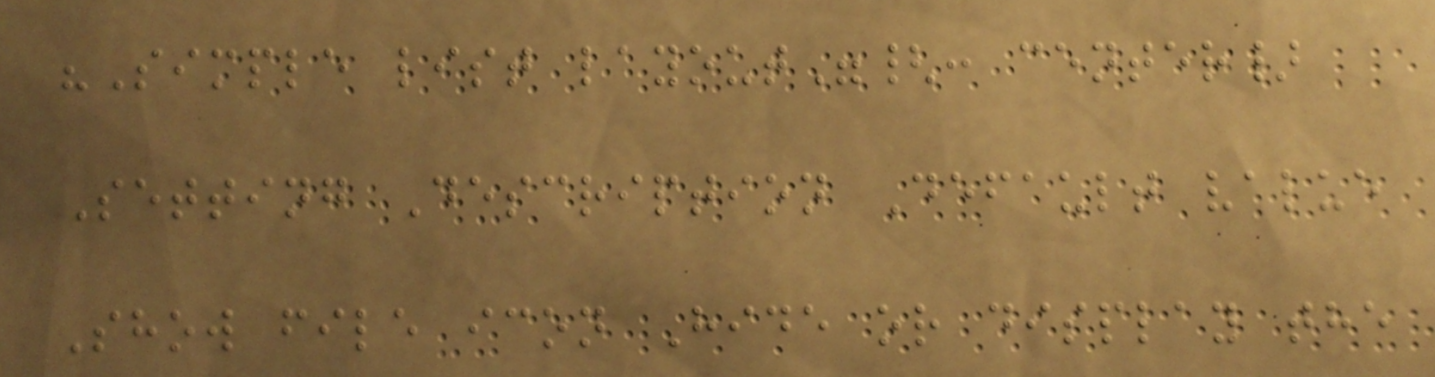"Simple list layout"{: center}
Setting Description Default value
Show file icon Hide or display the
